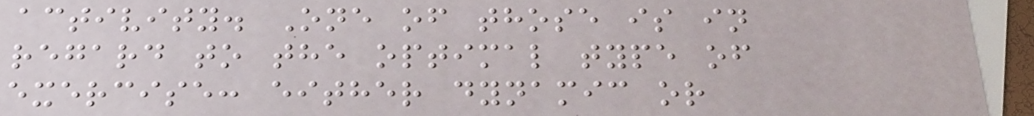activity. One of those is in
regard to the optimal type of
exercise: either dynamic or
